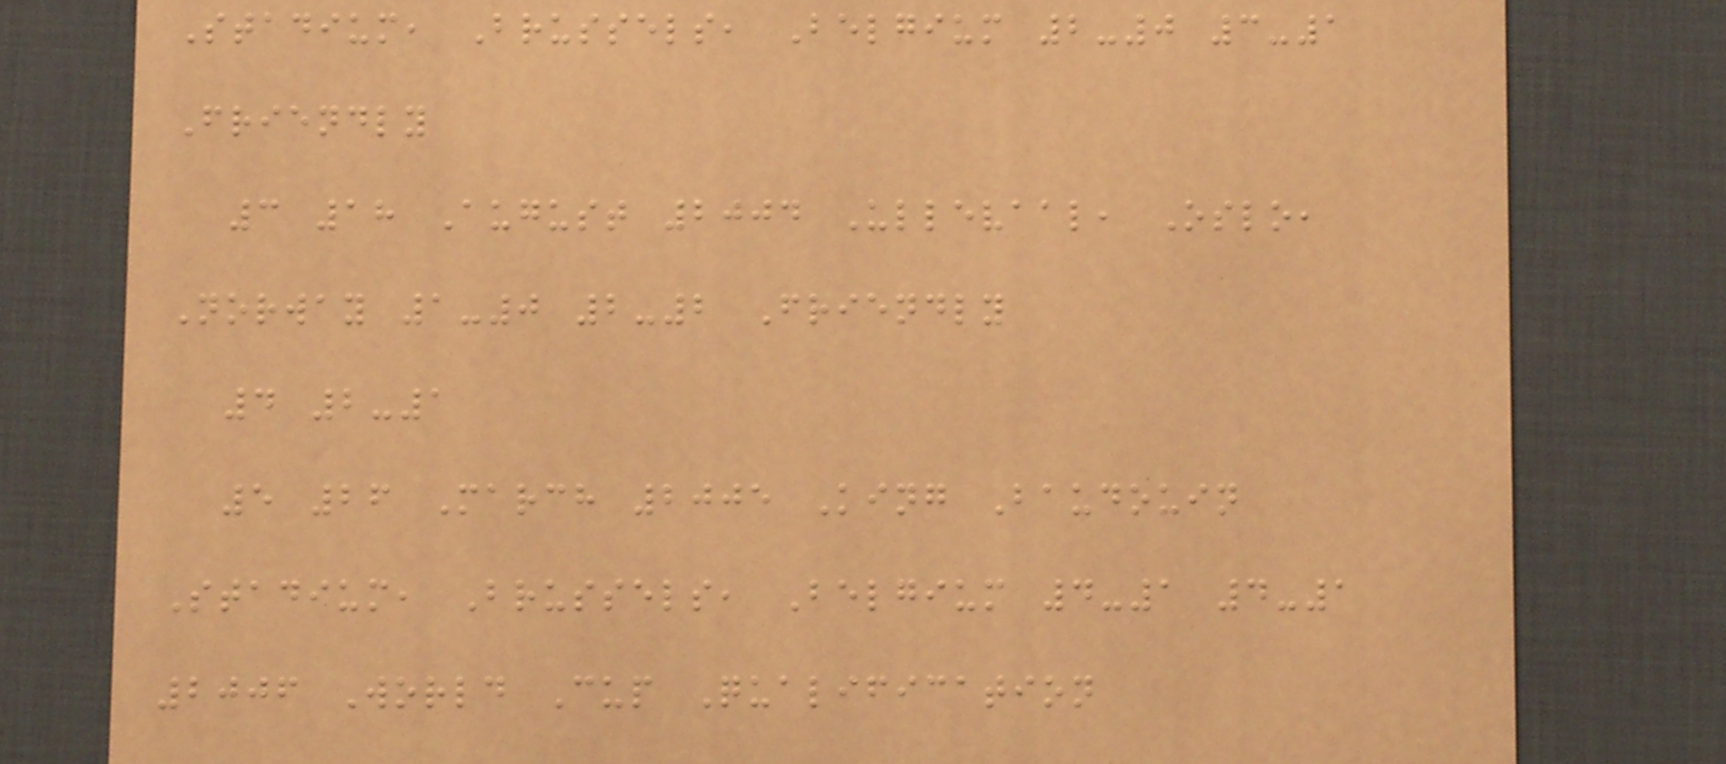Stadium, Brussels, Belgium 2-0 3-1
Friendly
3 18 August 2004 Ullevaal, Oslo,
Norway 1-0 2-2 Friendly
4 2-1
5 26 March 2005 King Baudouin
Stadium, Brussels, Belgium 4-1 4-1
2006 World Cup Qualification
